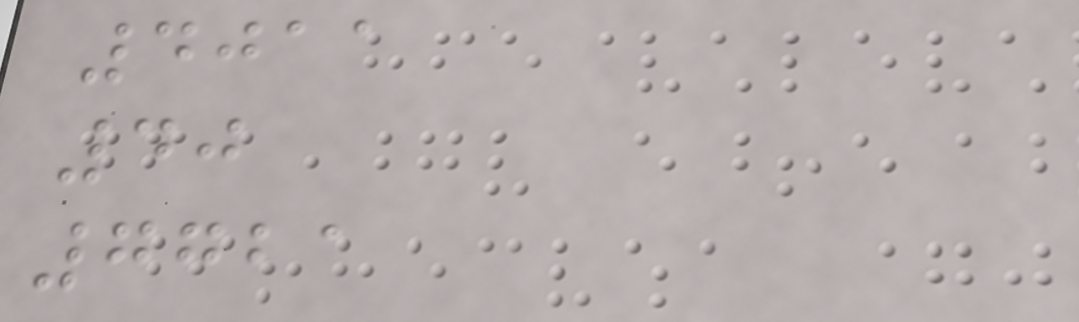4011
40
7721
